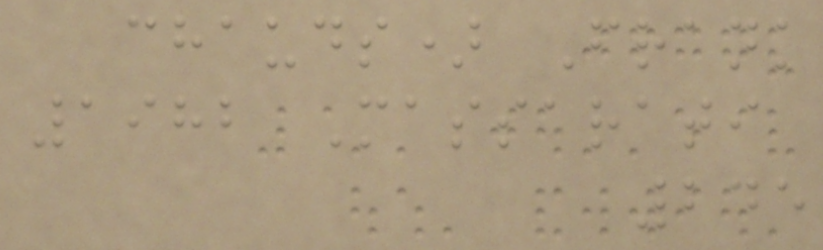chauds) Frank
1982 Massarati
245
